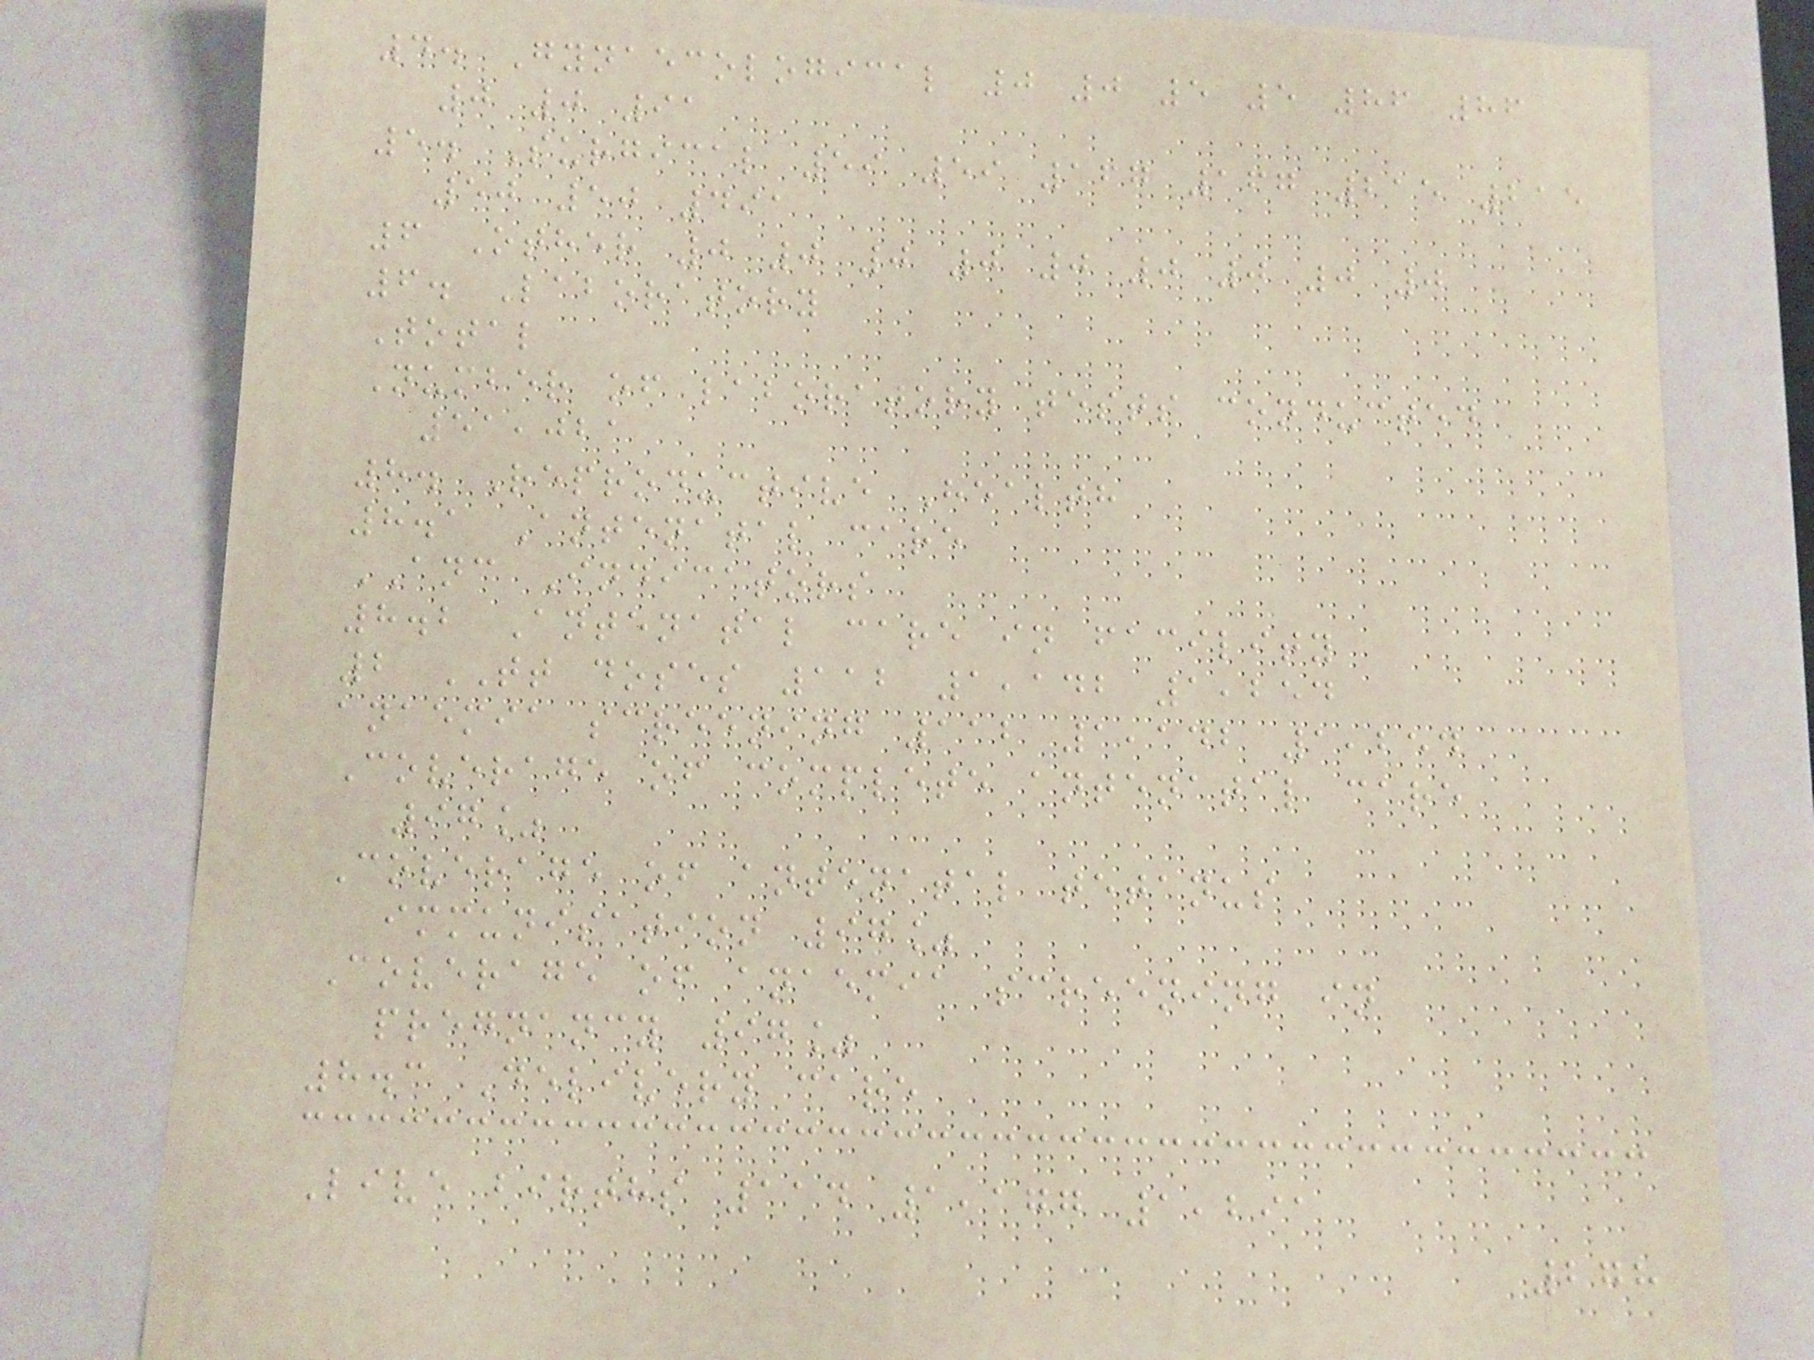4. Gynaecological 0 0 5 5 86 86
0 0 91
5. Surgical 59 59 167 167 215 215
50 50 491
6 Other 0 0 0 0 0 0 0 0 0
6. Laboratory
Total
Number of laboratory tests conducted
51,021
8. Reproductive Health
8.1 Antenatal care
ANC Indicators
8.2 Antenatal care in facility
2 TT doses 112 1,142 1,254
anaemia screening 112 1,142 1,254
Coverage of complete antenatal care
97%
Coverage of antenatal tetanus
immunisation 97%
Coverage of anaemia screening in
pregnancy 97%
8.3 Delivery care
Live births 114 1,177 1,291
278
